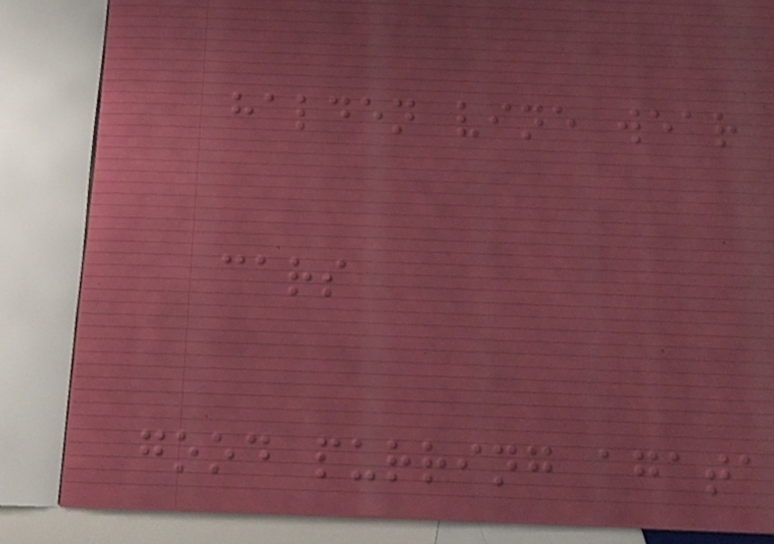halden vine wear
cars
good purring agata
